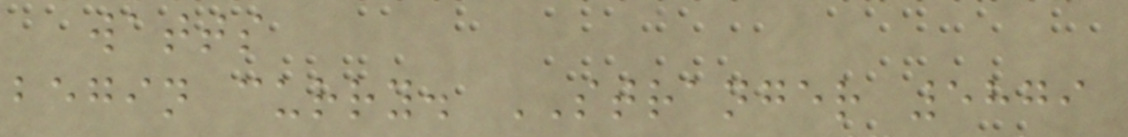watts
begin curry. STRANGER 5879
